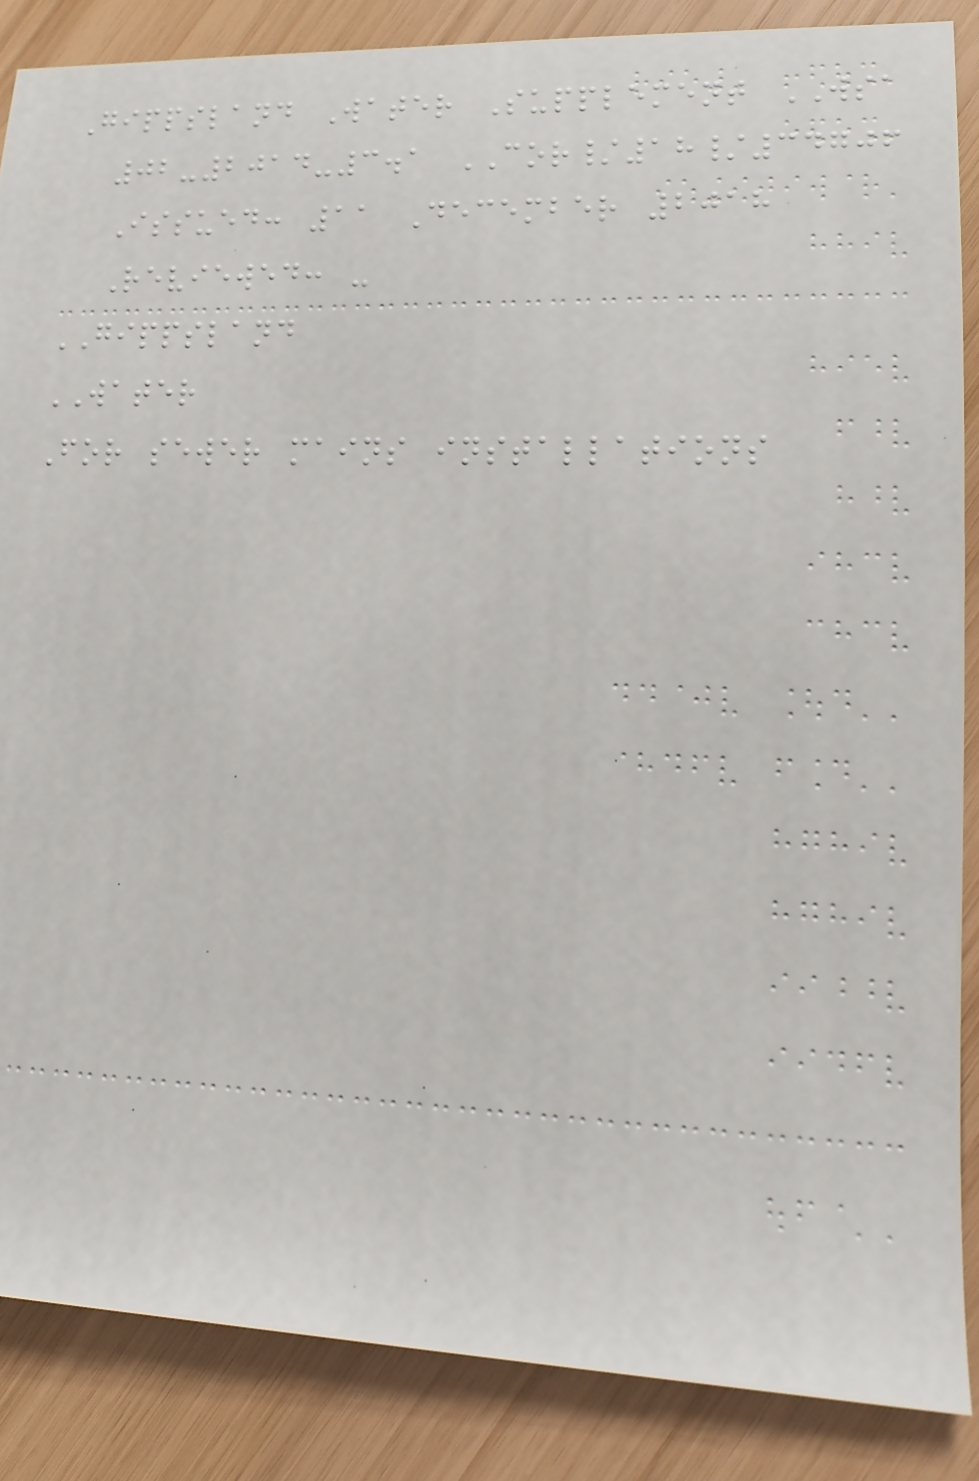Gippsland Water Supplement WSA
02-2014-3.1 COR/18/34706
Issued: 11 December 2018
Reviewed: -
GIPPSLAND
WATER
For sewer mains installations
